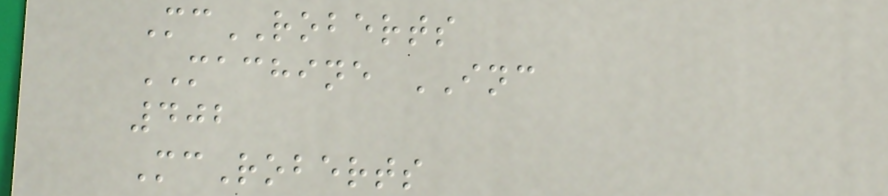McROBERTS
MACHINE INC
402
McRoberts
